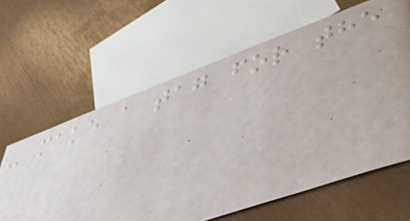- make a tag for the
